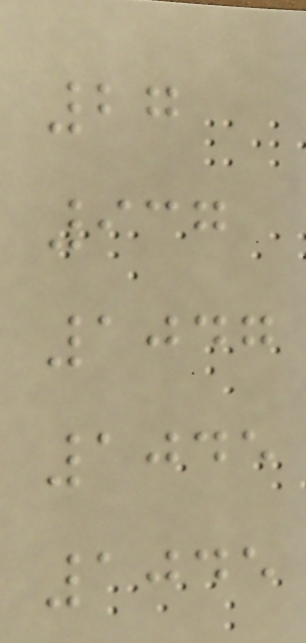27
937
1047
1045
1045
